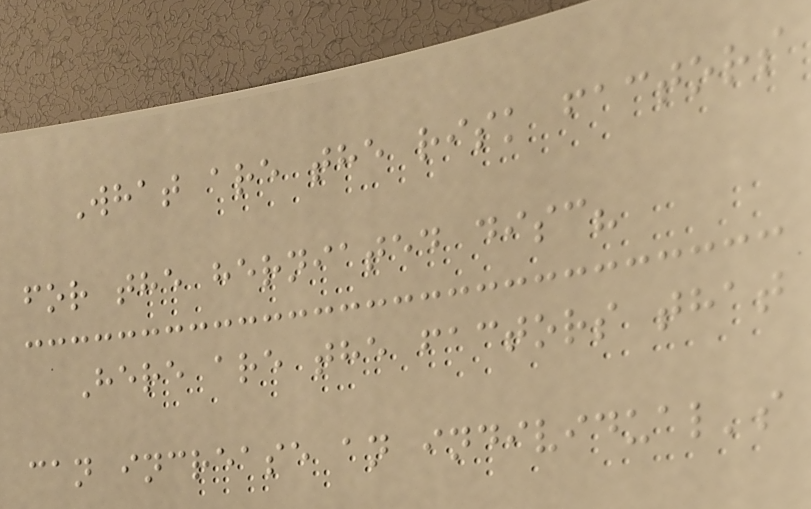What are the risk factors
for the herniated disc?
Here are the factors that
can increase an individual's
